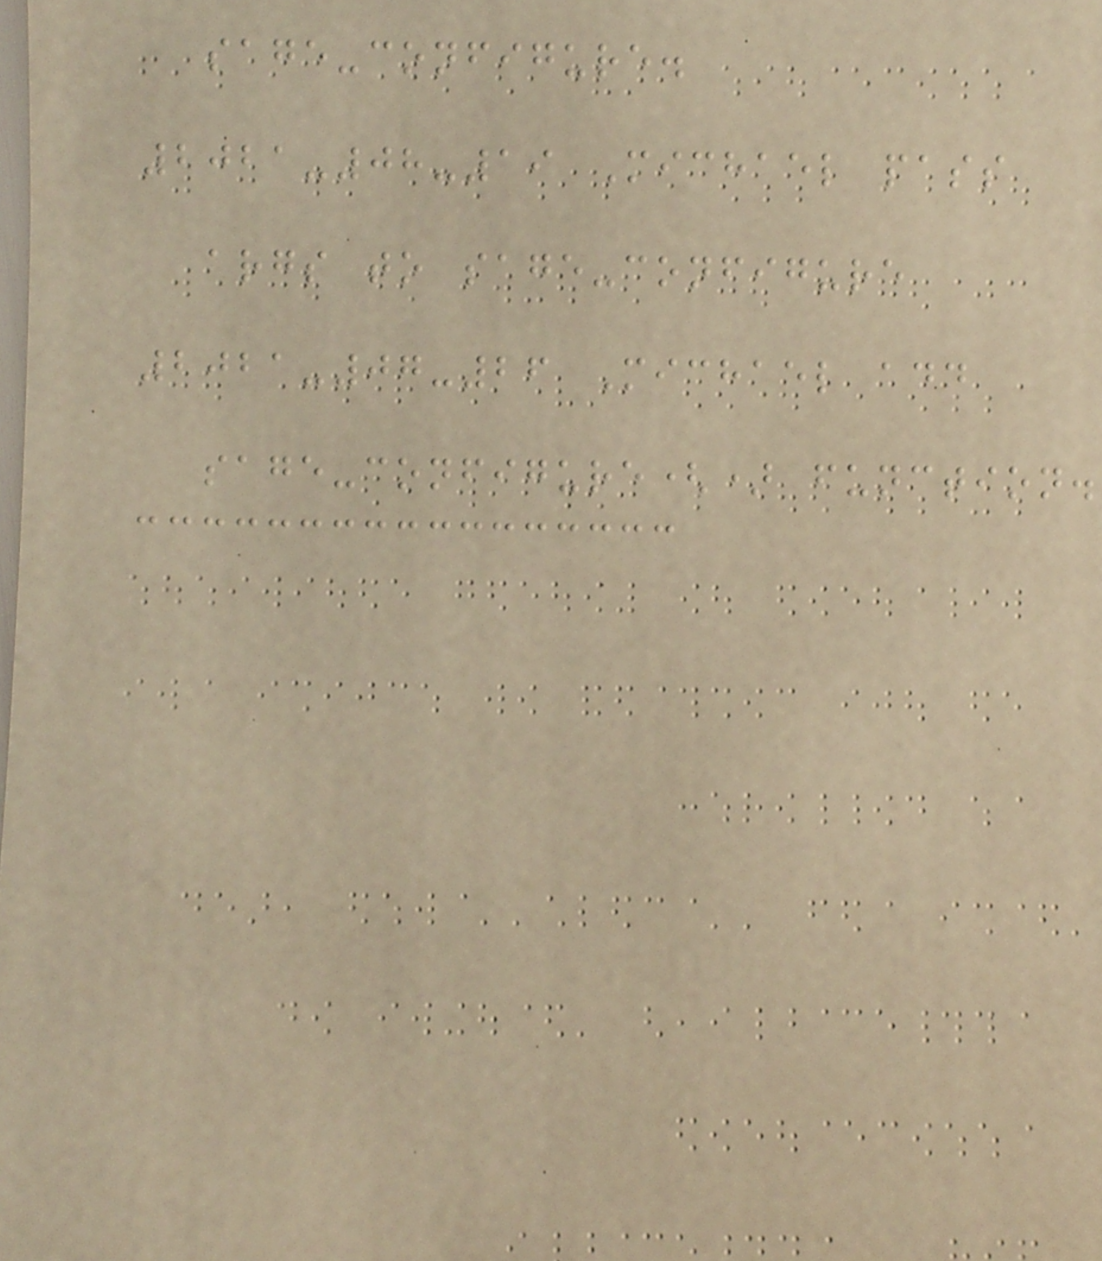sage-configure.
2021-08-19 Michael pass
args to sage-configure
2021-07-26 Michael add
sage-configure() function.
